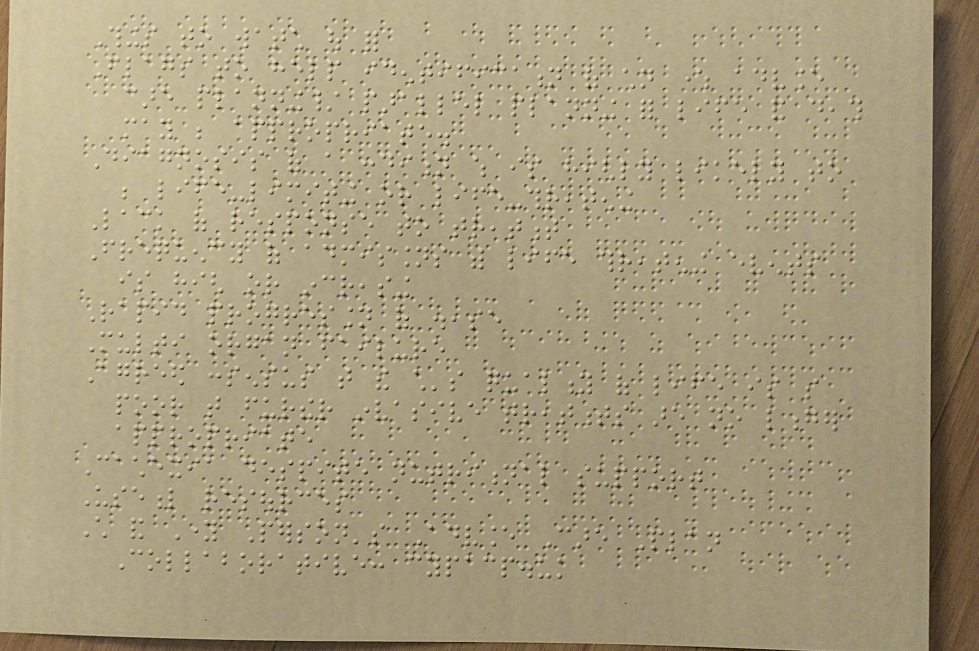Things to watch out for
Flags to help identification of children where advance
care planning/ parallel planning for life and death
may be appropriate.
Diagnosis of a condition which is highly likely to
be life-limiting or life-threatening
Lack of response to treatment
Frequency of admissions with life threatening events
is high or increasing
Rapid progression of disease
Multi organ failure
Agreed consensus that the child's quality of life is so
poor that further invasive treatments are no longer
appropriate
Cachexia despite nutritional support
Useful resources
Child and Young Person's Advance Care Plan
Collaborative: cypacp.uk
